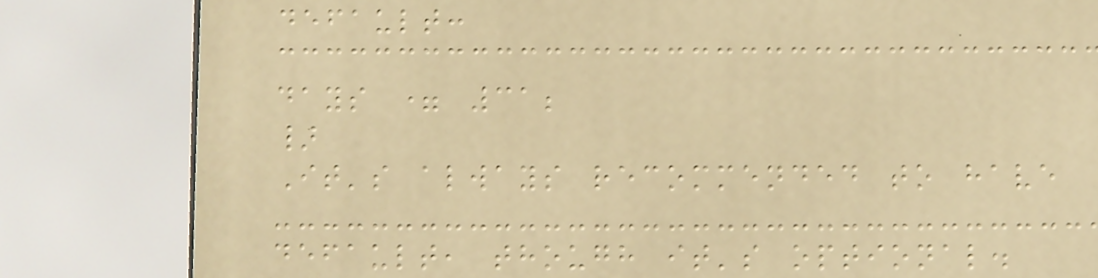default:
days = 31;
}
It's always recommended to have
default, though it's optional.
